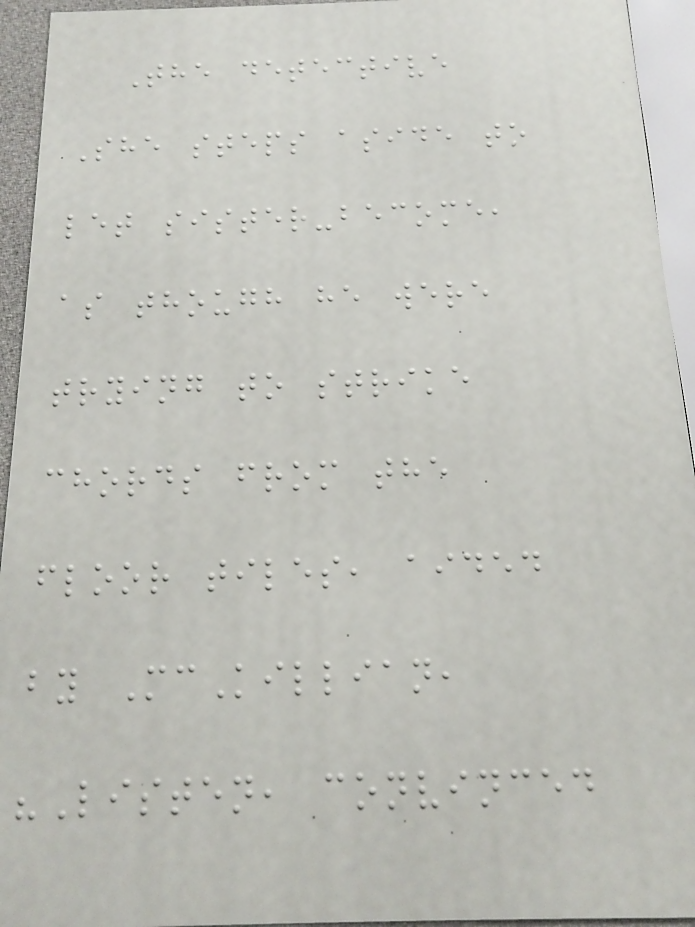The detective
She steps aside to
let sister-become,
as though he were
trying to strike
chords from the
floor tiles, aided
by McKillian,
"Listen, convinced
